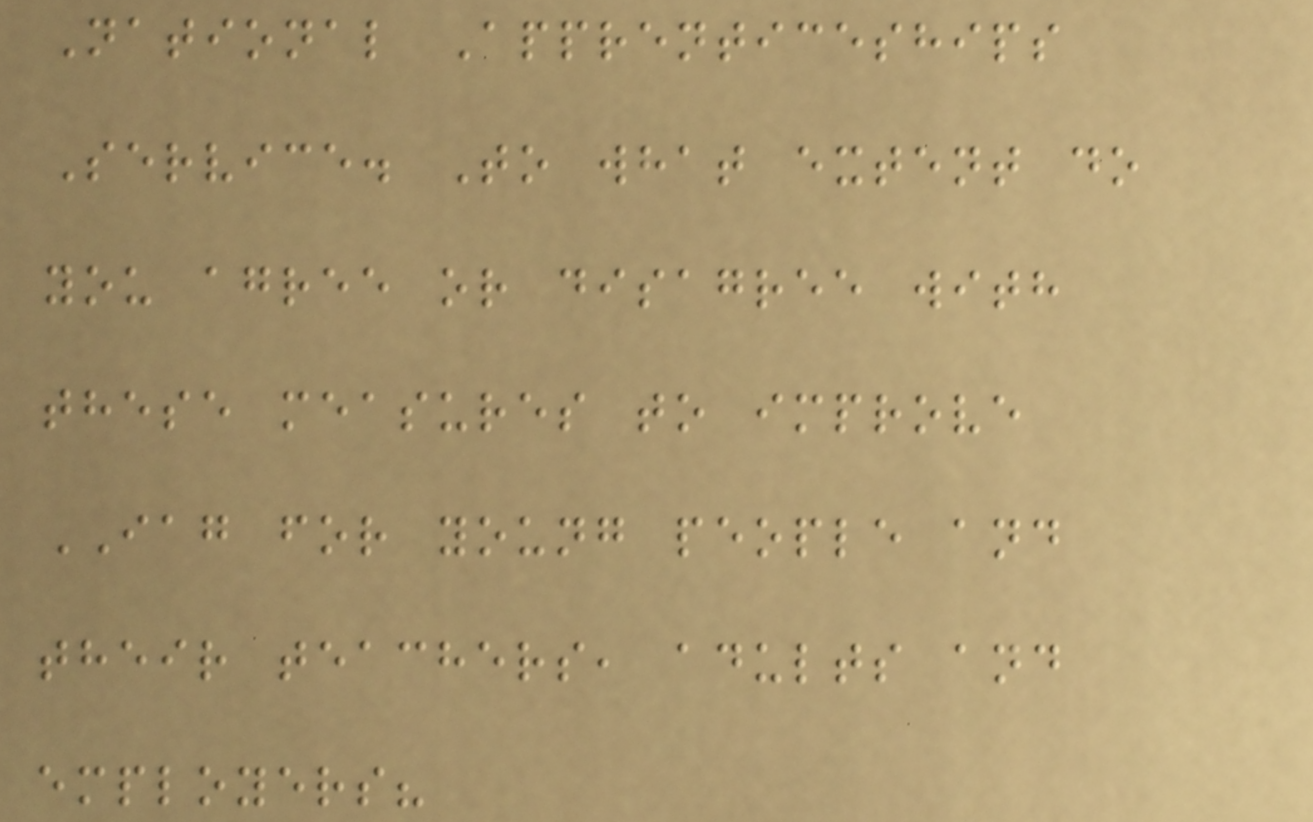National Apprenticeships
Service. To what extent do
you agree or disagree with
these measures to improve
IAG for young people and
their teachers, adults and
employers?
